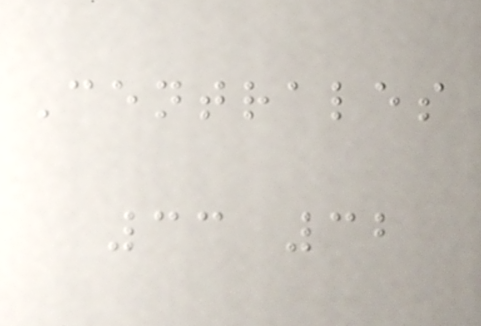Centrales
33 32
